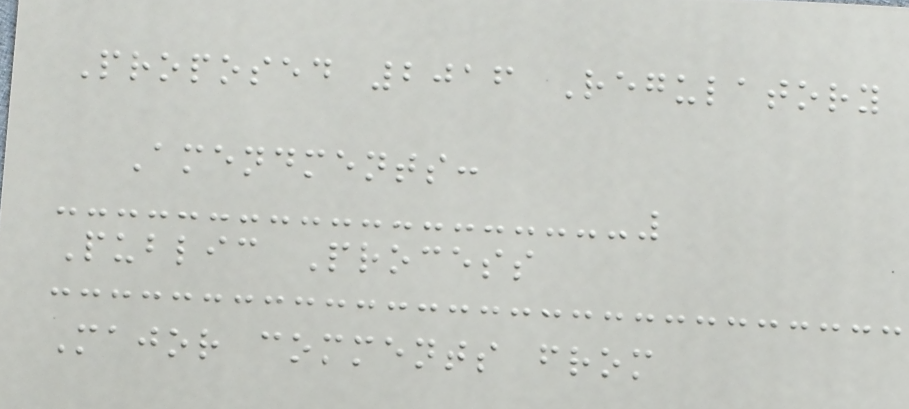Proposed 2016 Regulatory
Amendments:
Public Process
Major comments from
